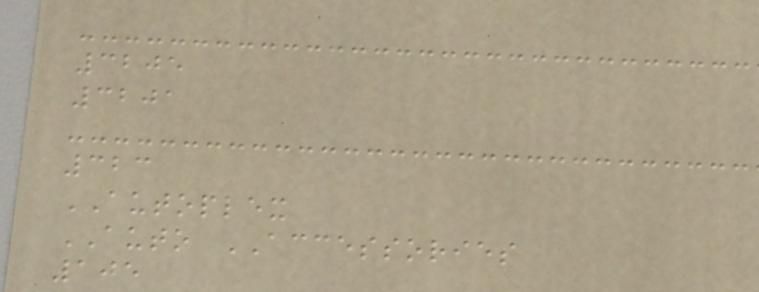3205
3201
323
AUTOPLEX
AUTO ACCESSORIES
105
